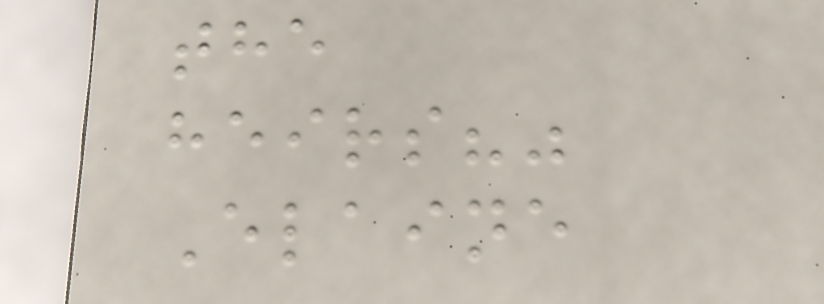the
heirs?"
Elaine
